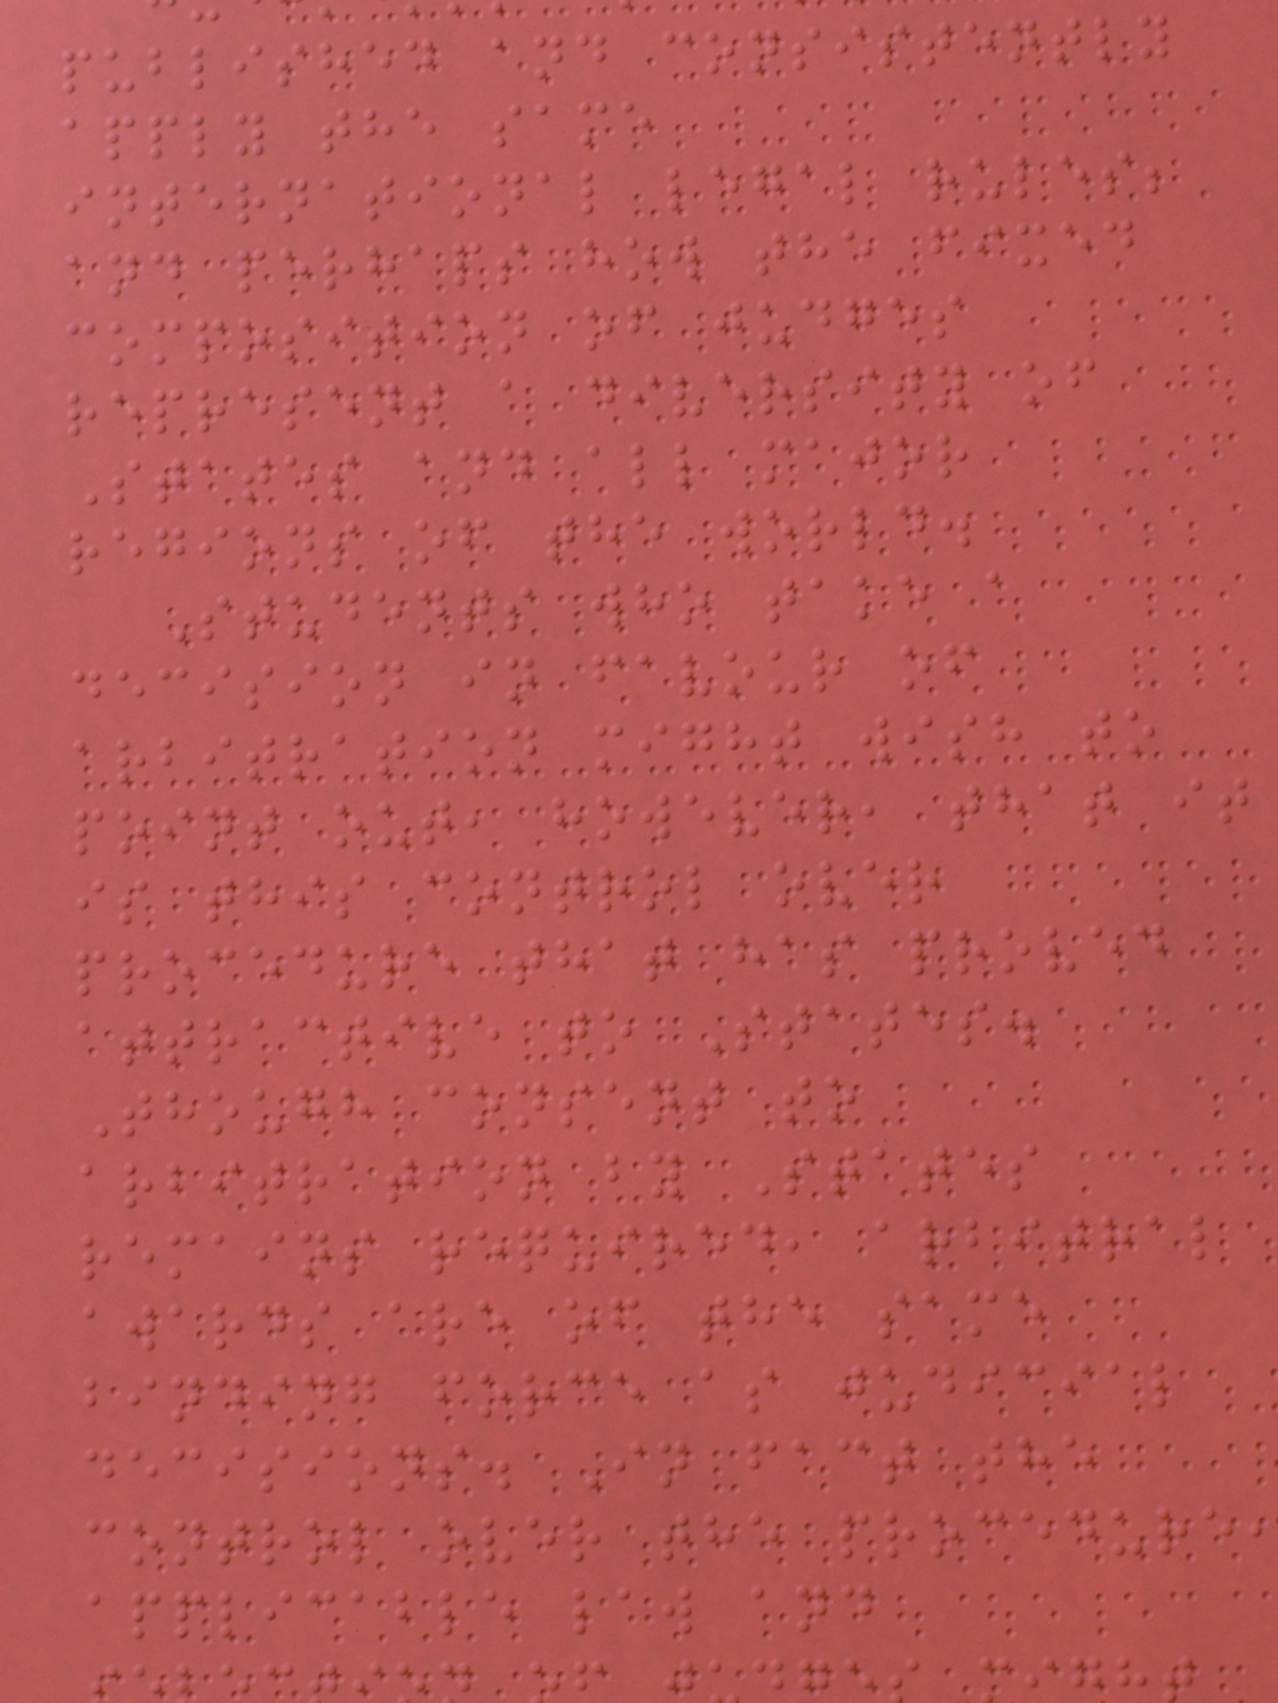published and consistently
apply the same
international legal rules;
and perhaps how the fixed
composition of judges
represent a diversity of
States and all major
regions of the world.
Students who take a
decision in favour of
arbitration might wish to
point out, however, that it
is this control over
procedure that has proved
attractive to States.
Though consent to
arbitration by States
remains required, arbitral
awards are of the same
binding force as judicial
decisions. In fact the
control over the procedure
applicable law and
